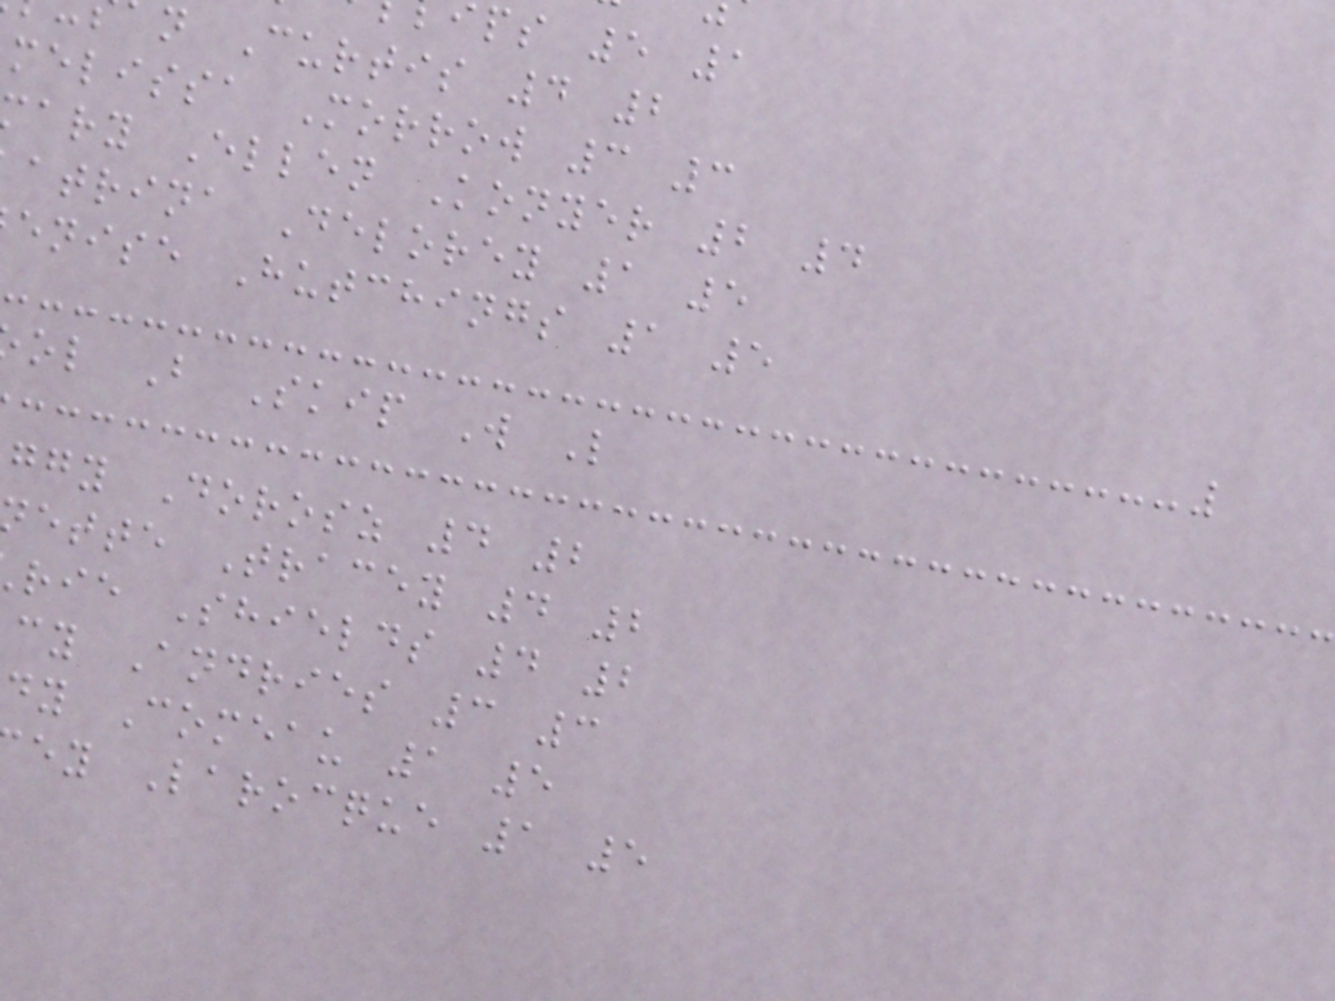ps 5 1
n Curtis 4 2
melissa Morrow 3 3
ary Ellen Konyer 2 4
atrina Delorey 1 5
enise Hutchings 1 5
ol B Skip W L
ggy Dorosz 4 2
ette Tracey 4 2
rie Shields 4 2
cy Andries 3 3
dy Comeau 1 5
ey Larocque 1 5
